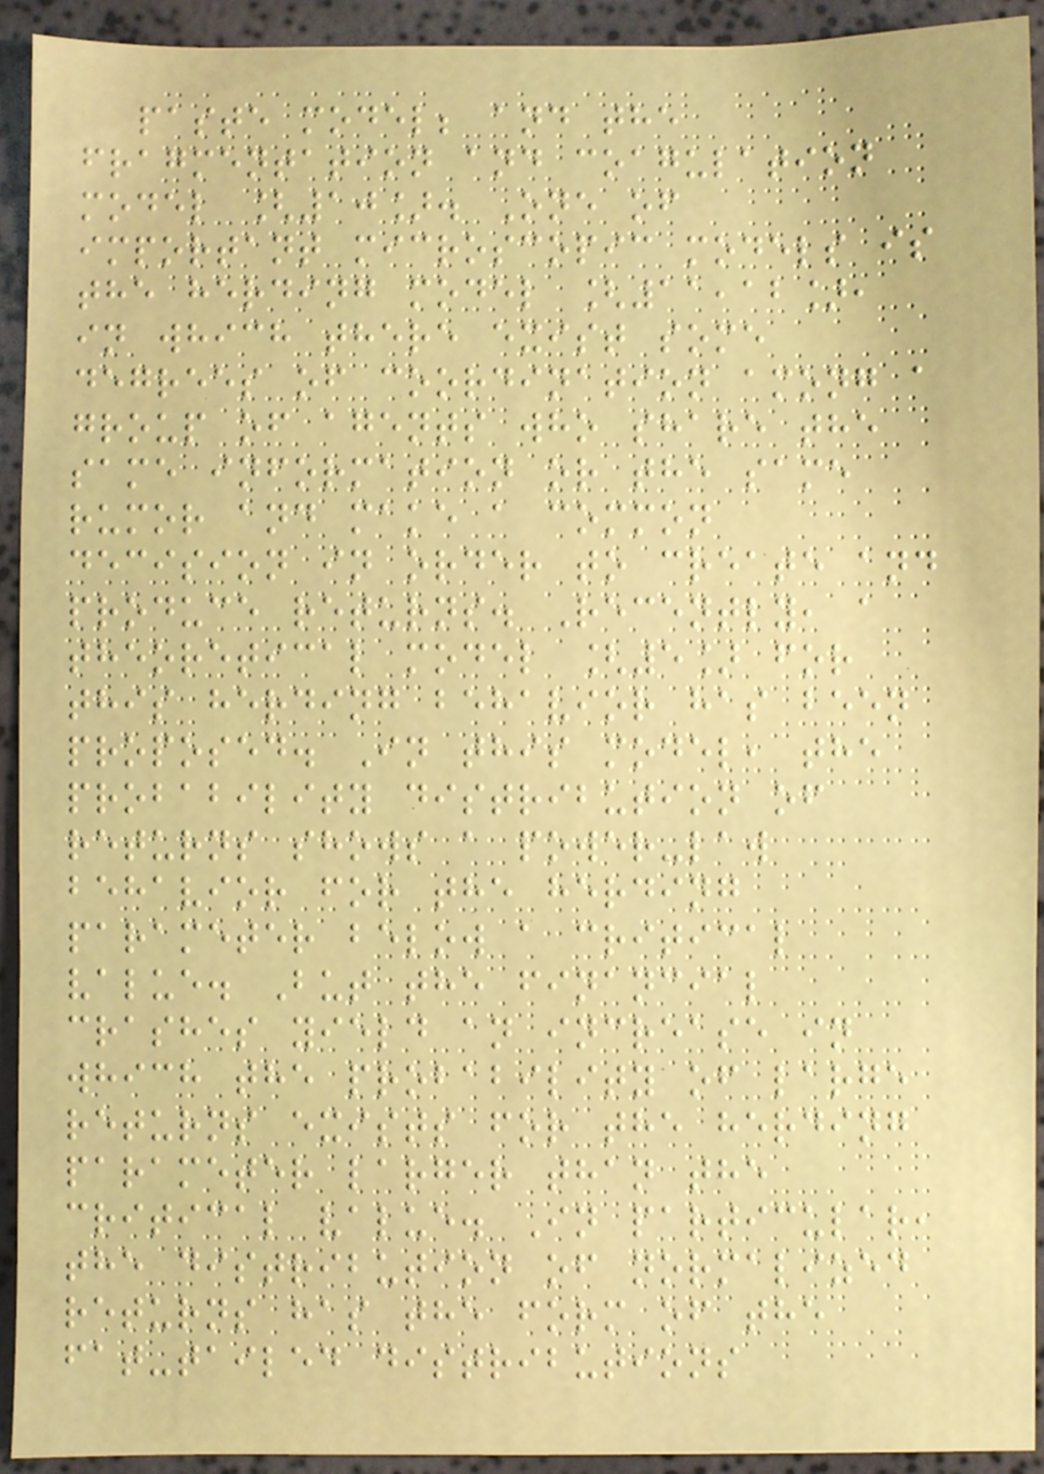paste model; and the
fragmentation and coagulation
model [10]. One of
important microscopic models is
the herding model [11,12],
in which there exist some
degrees of coordination among a
group of agents who share the
same information or the same
rumor and make a common
decision in order to create and
produce returns. Recently, a
theoretical model [5] for
this herding behavior has been
proposed. In this model, the
probability distribution of
returns shows a power-law
behavior for the herding
parameter below a critical
value. But the financial
crashes yield an increase in
which the probability of large
returns exists for the herding
parameter larger than the
critical value. In particular,
the distribution of normalized
returns has the form of the
fat-tailed distributions
